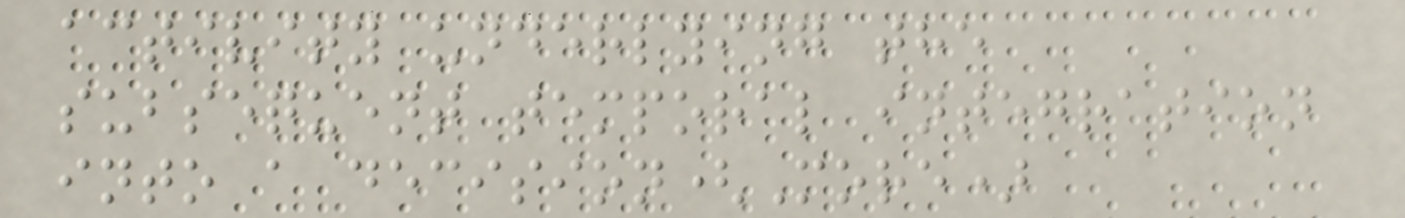activity underlying the
subsequent temporal integration
into a decision(More)
